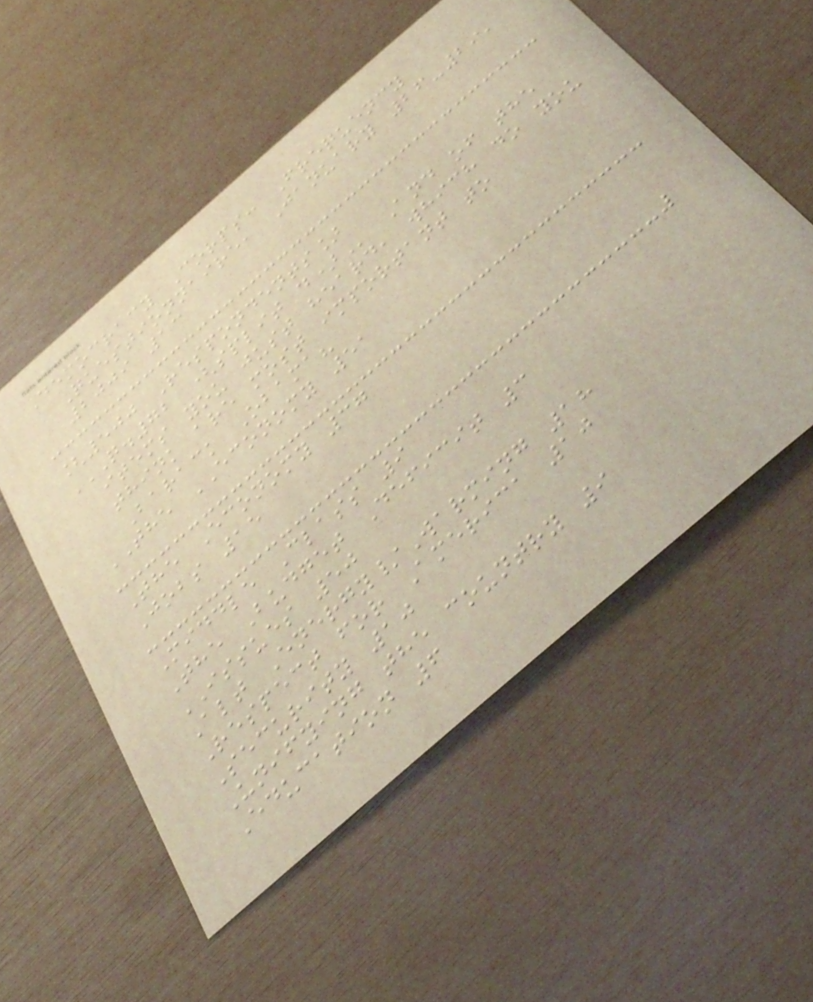Democracy Corps: Frequency
Questionnaire, January 26-29,
2009 13
[500 Respondents]
Q.72 (SPLIT D) And of the
items you just heard, which do you
think are most important to
Barack Obama?
THE ECONOMY 51
The Economy 37
Jobs 15
Middle Class 9
The Budget Deficit 3
ISSUES 50
Alt Energy/Warming 18
Respect for America 10
Security 10
Unifying the country 9
Education 6
